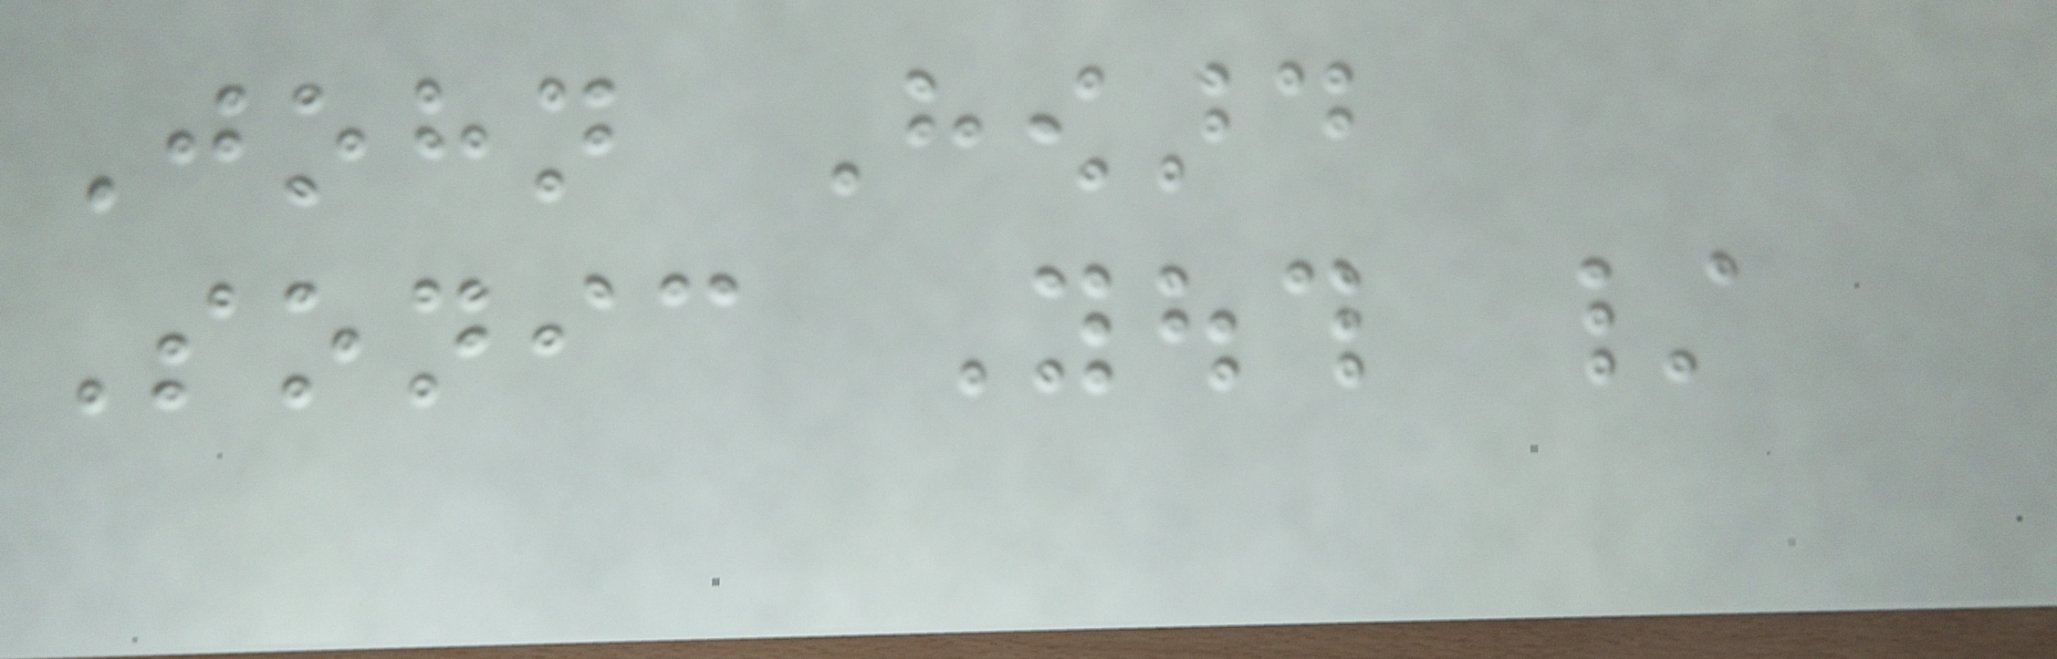John Howard
Sonic Youth /
